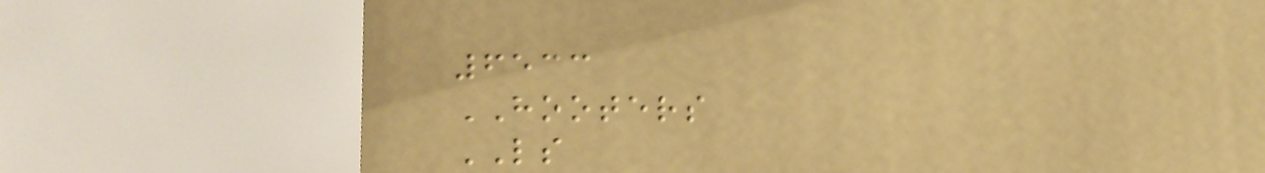6533
HOOTERS
LS
